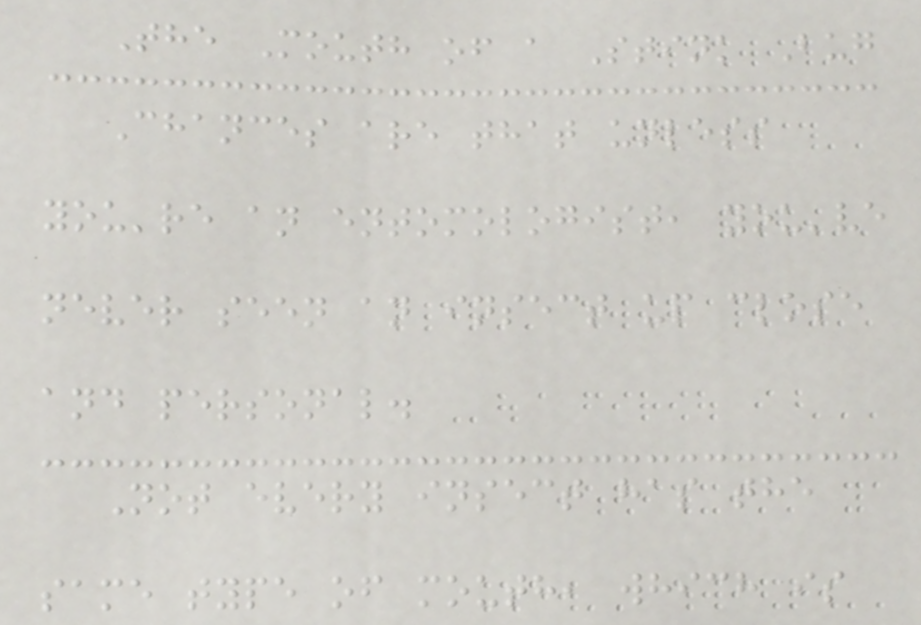The Mouth of a Stink Bug
Chances are that unless
you're an entomologist, you've
never seen an insect up close
and personal.
Not every insect has the
same type of mouth, which is
